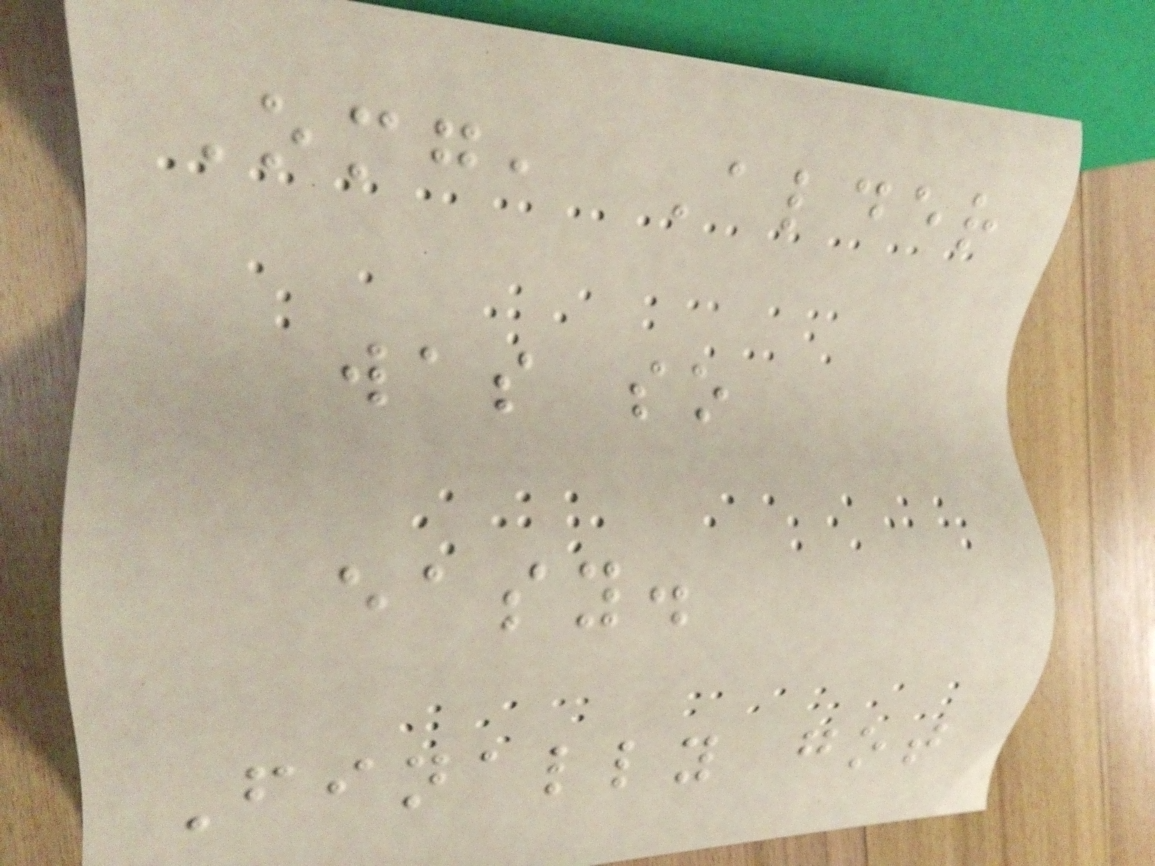Omg, Alder
was so
easy.
Finally got
